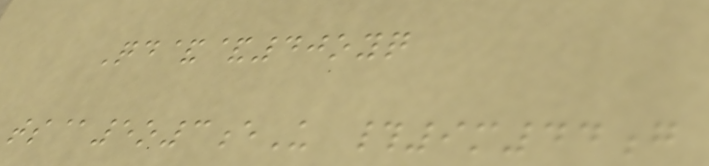Qd&&40oyq
ts@5o3eU #9m44g
